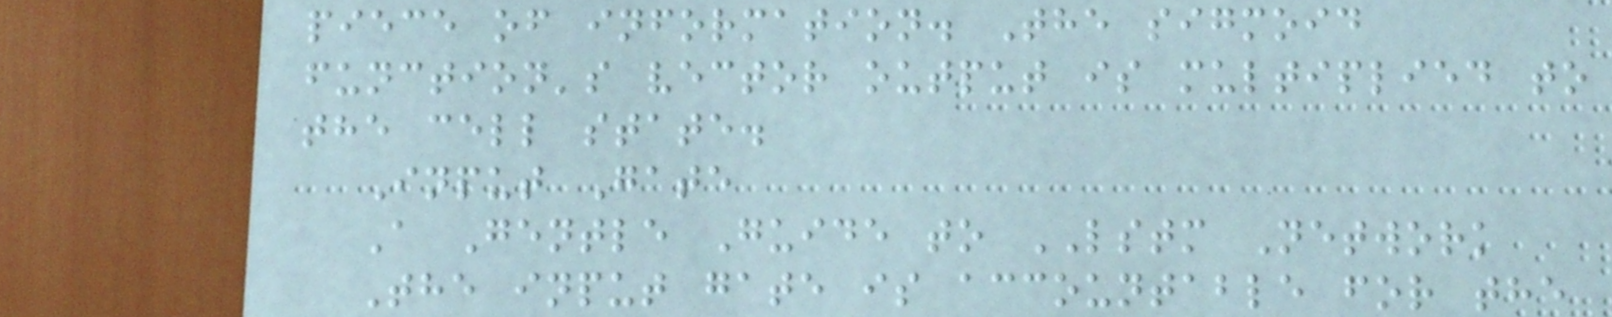piece of information. The sigmoid
function's vector output is multiplied to
the cell state.
Input Gate
A Gentle Guide to LSTM Network
The input gate is accountable for the
